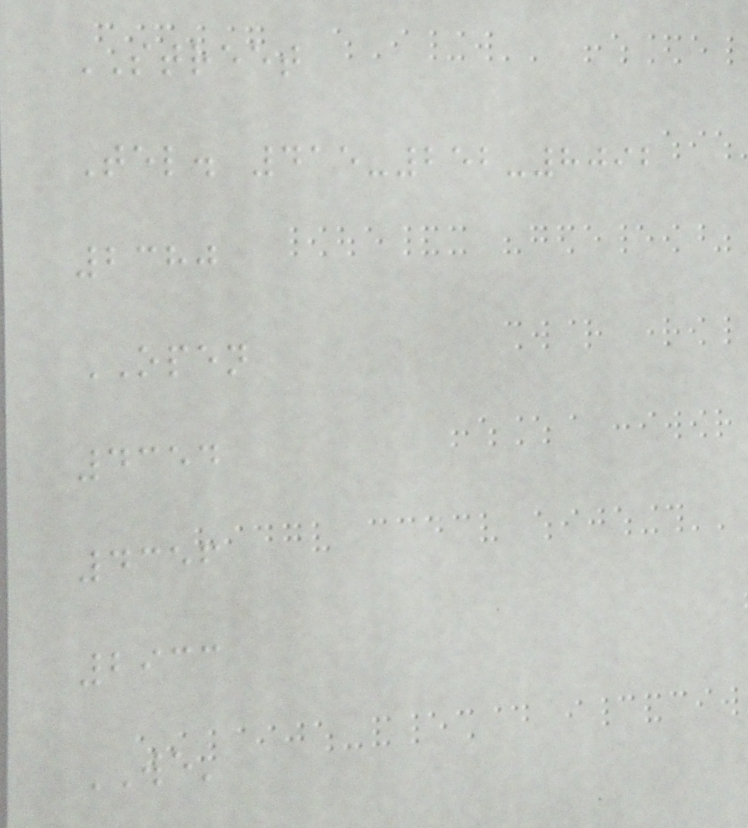STREET
Tel. 415-252-8092
2380
OPEN
4354
4356
2933
WE'
